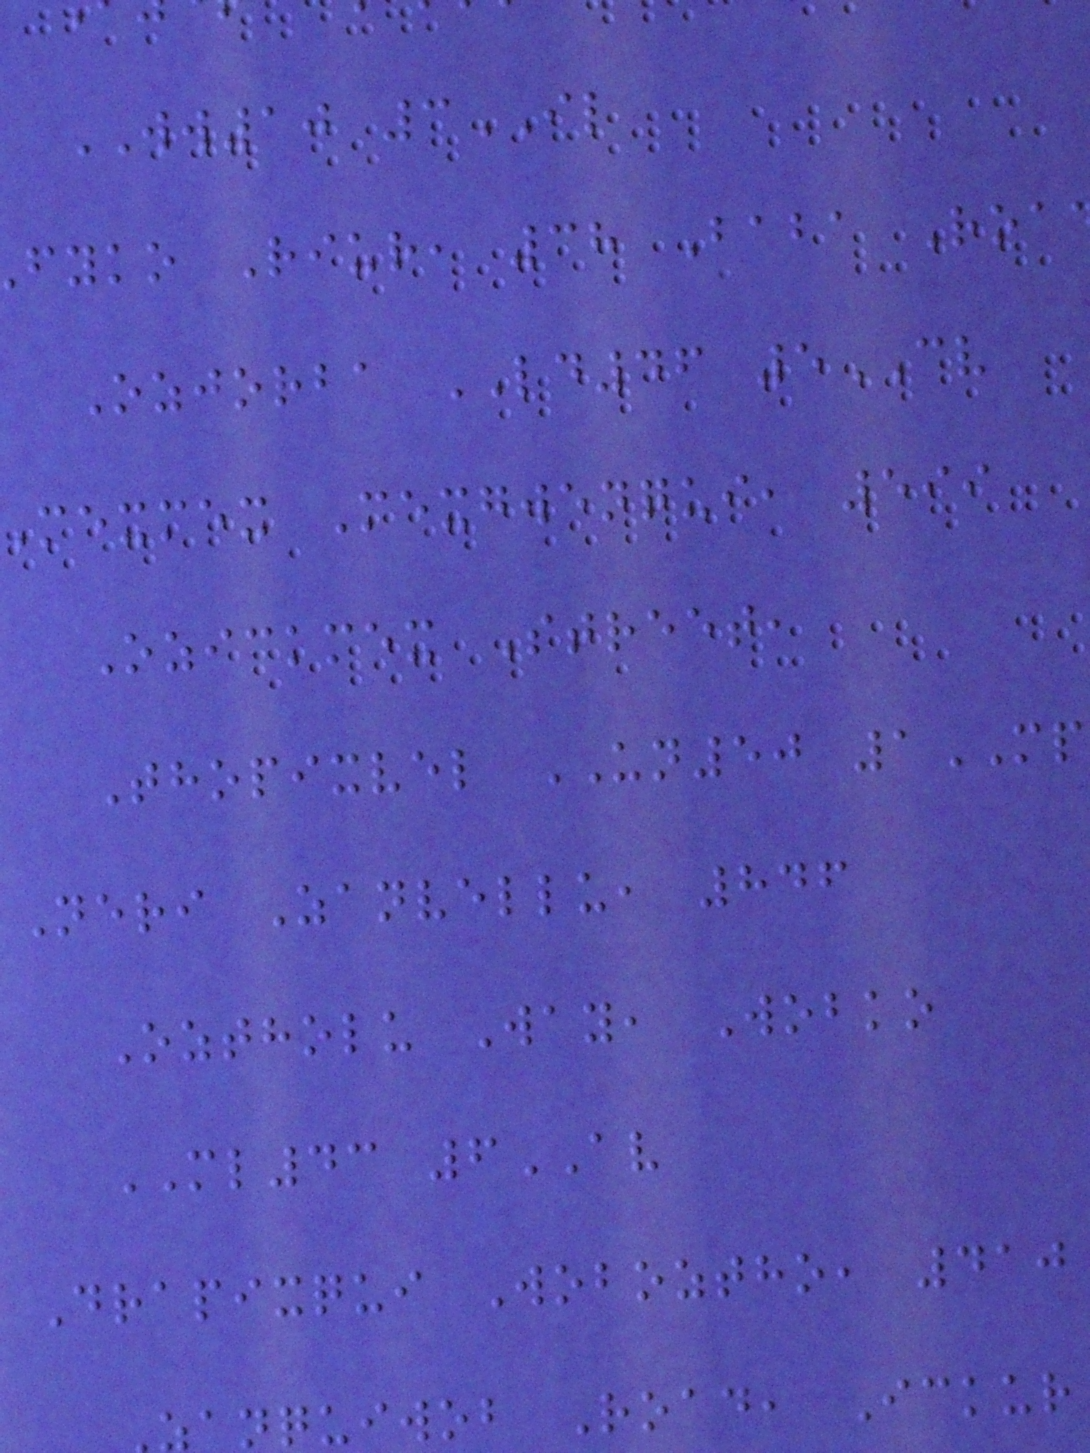WW10 3IL
fyko Riur, 38 Baba Roa
Ozjorba LD46 5CV
mexmex Mexgwenqui, 599
Ozickmex Street,
Thopixvel UN50 1MP
Neri Zanvellu, 846
Oztholu Way, Wobko
ML43 6AV
Drapixqui Woboztho, 410
anquiwob Road, Ickur
